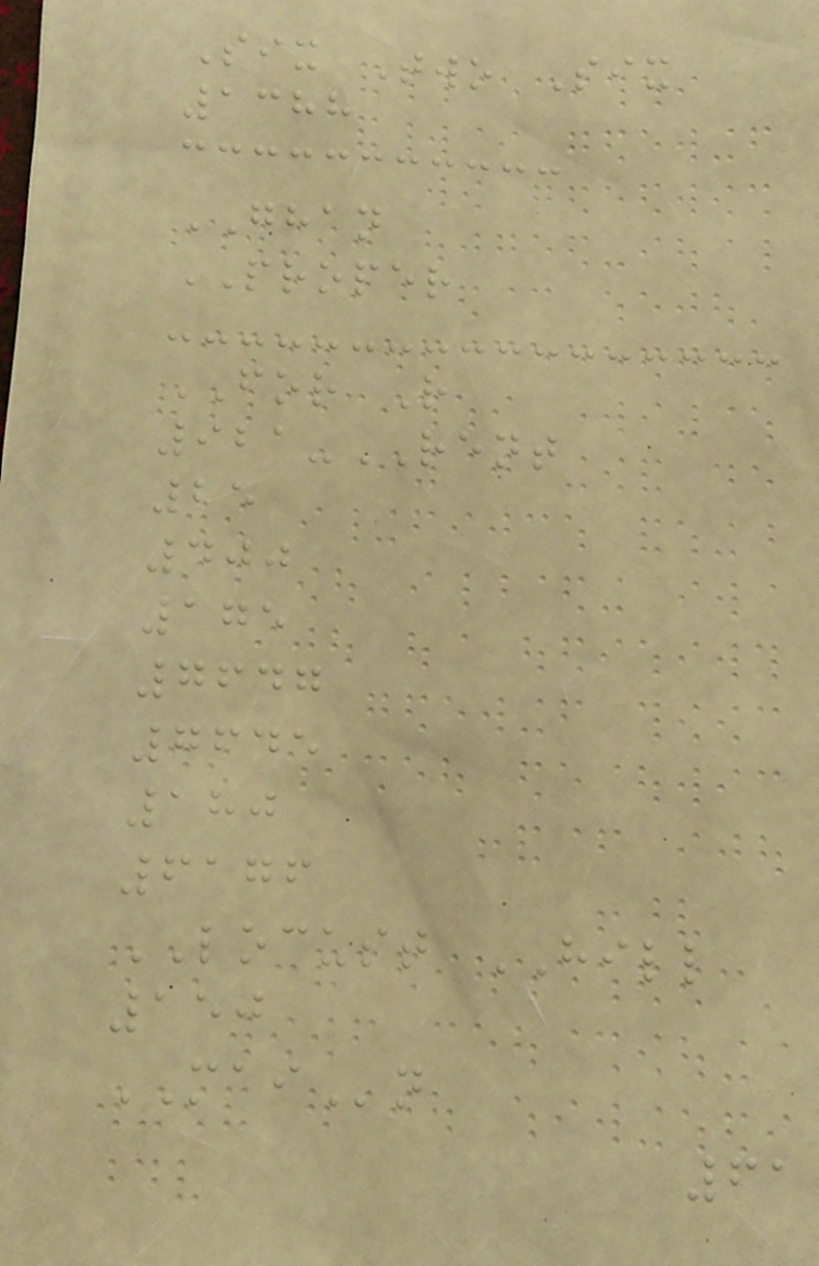Six Two Six
1388
GHAN
PROPER
FOR R
921-RENT
25
400
175
7647
7645
180
6176
LOCUST HILL
150
MAIn
61
